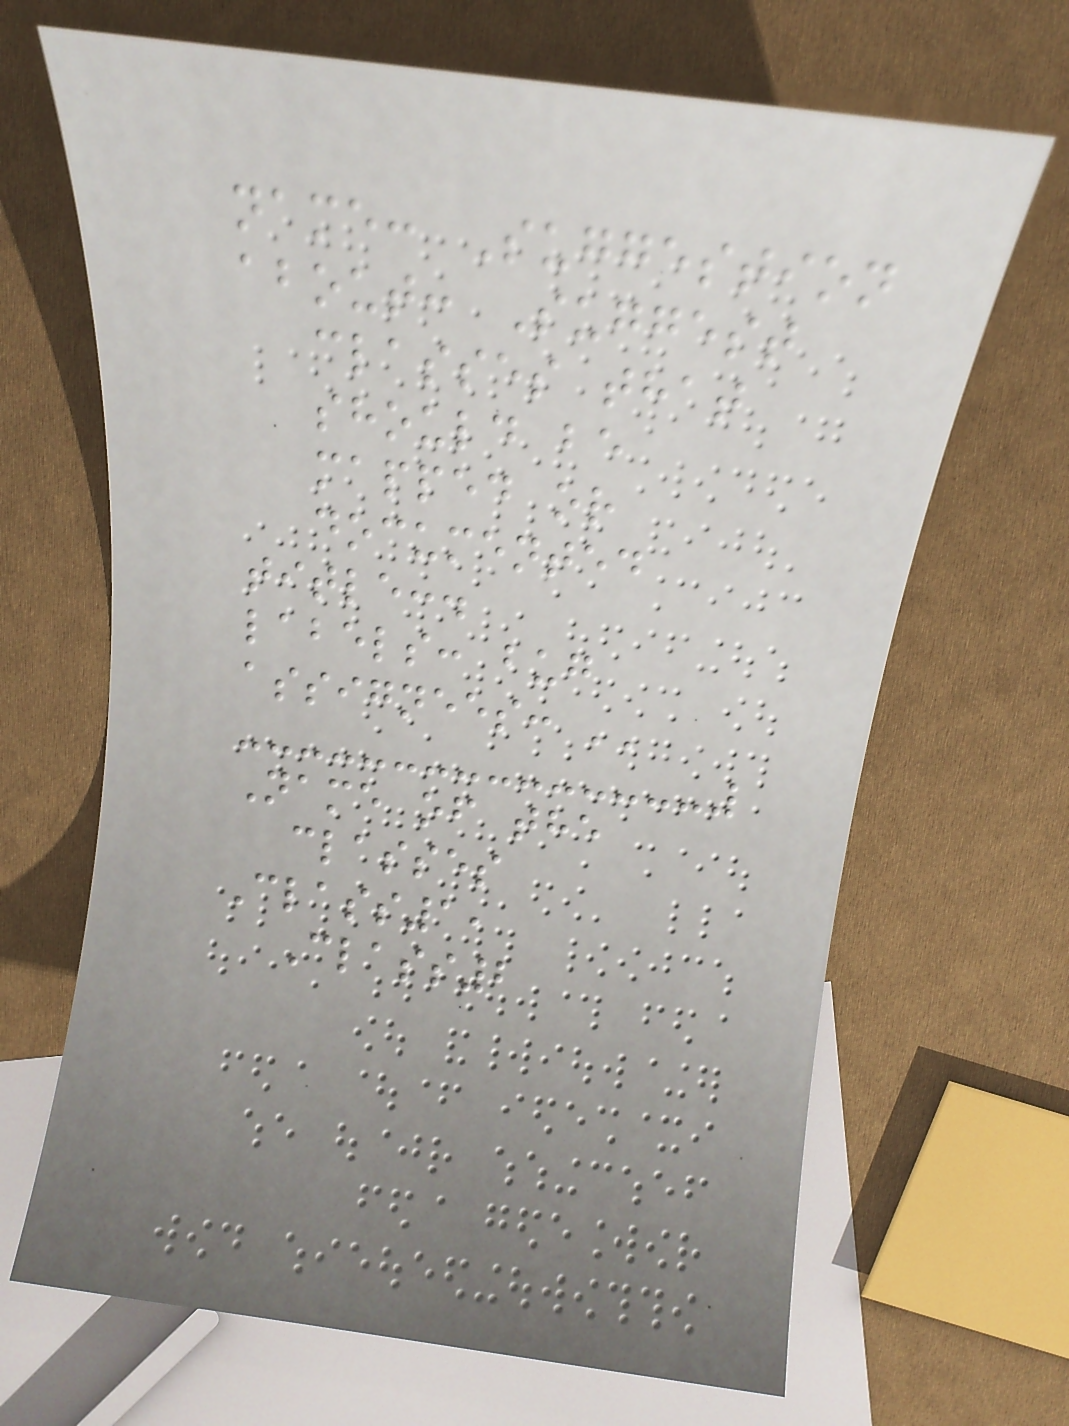name: Suggestion
about: Suggest
classes that
should be
mapped or
documented
title:.
labels: bug
assignees: ''
Name of the
classes
Class1,
Class2
